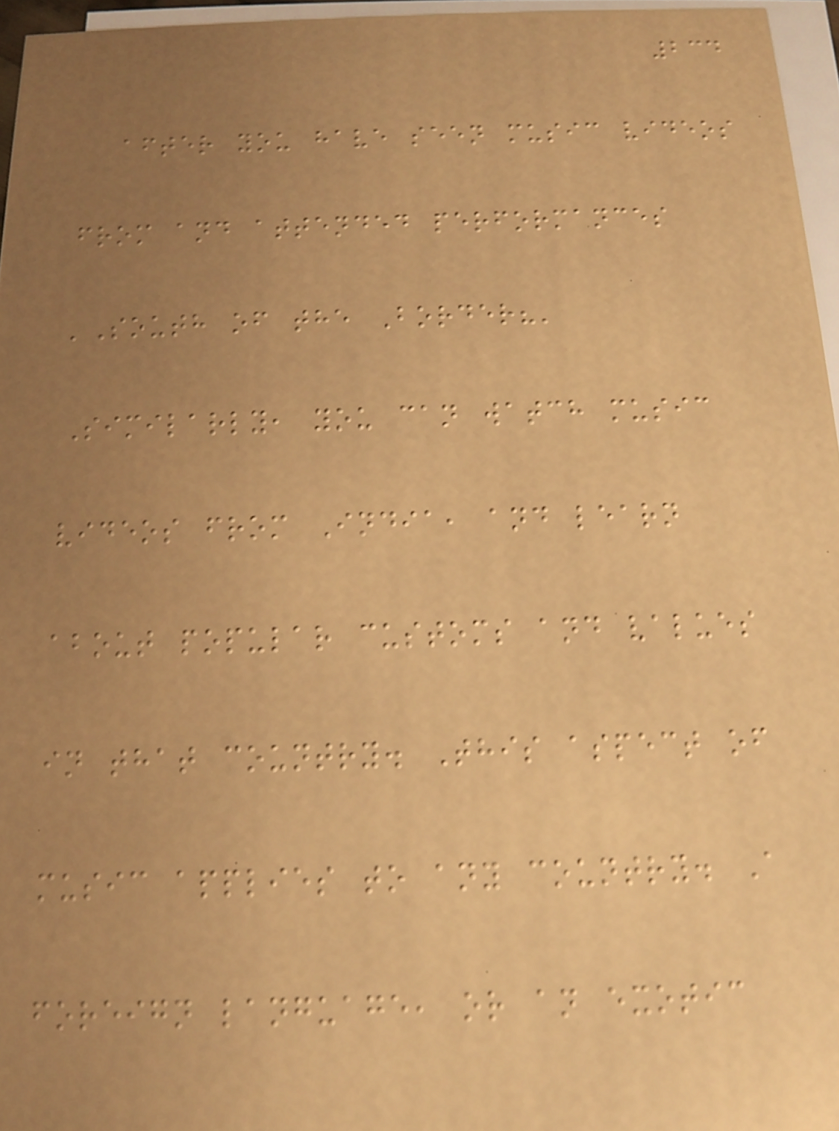234
after you have seen music videos
from and attended performances
'South of the Border?'
Similarly, you can watch music
videos from India, and learn
about popular customs and values
in that country. This aspect of
music applies to any country. A
foreign language, or an exotic
